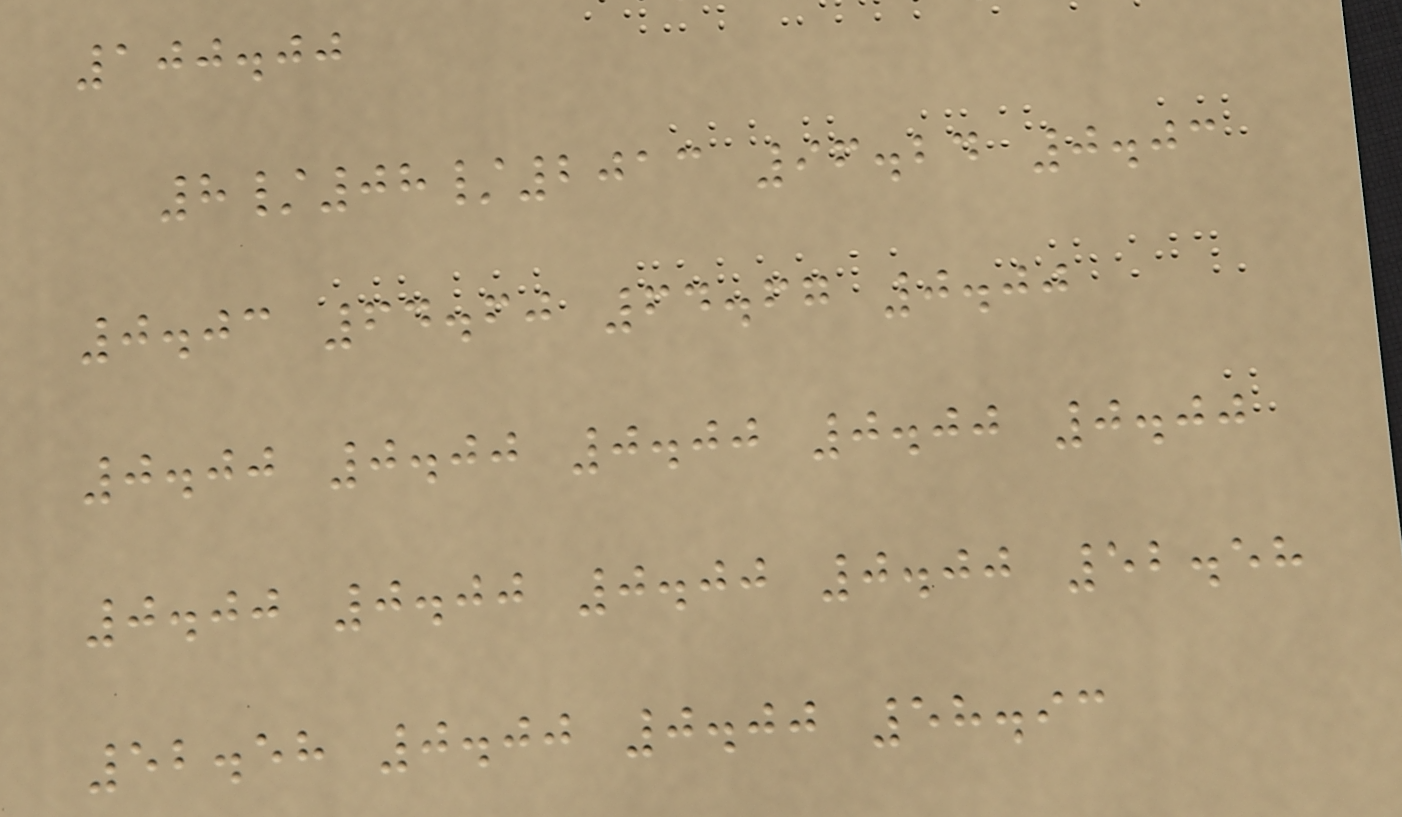100.00
8/08/2013 96.24 0.03
0.03 64.60 64.67 0.00
0.00 0.00 0.00 0.00 0.00
0.00 0.00 0.00 0.00 52.58
52.58 0.00 0.00 58.93
